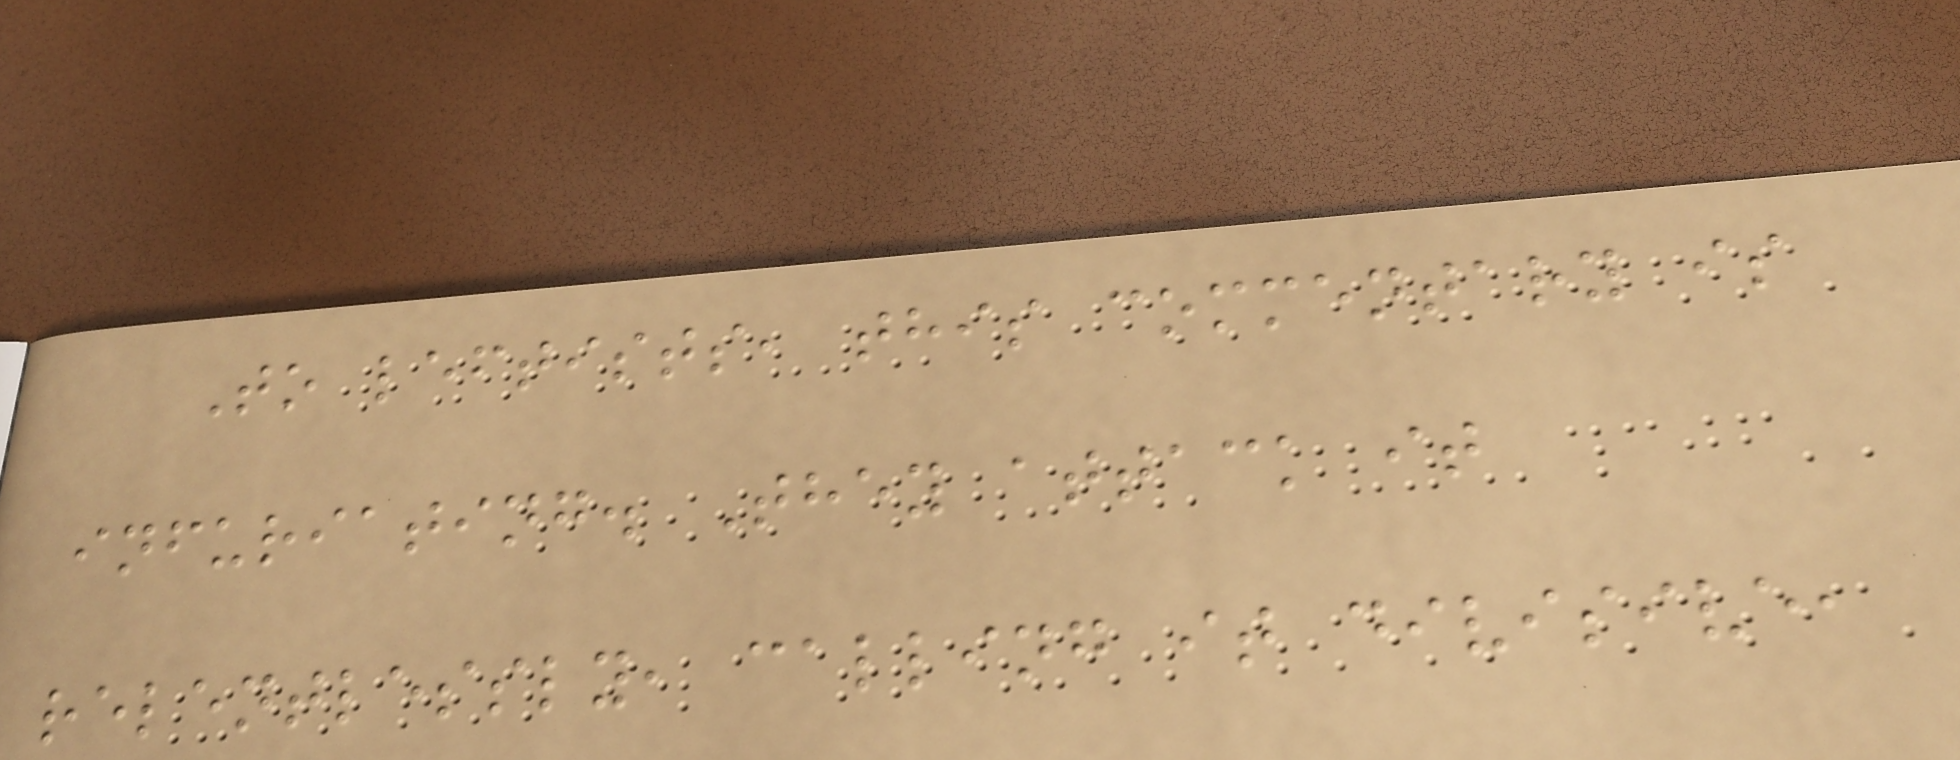To leftists, this commentary is
infuriating. They attack it
relentlessly, calling it divisive,
